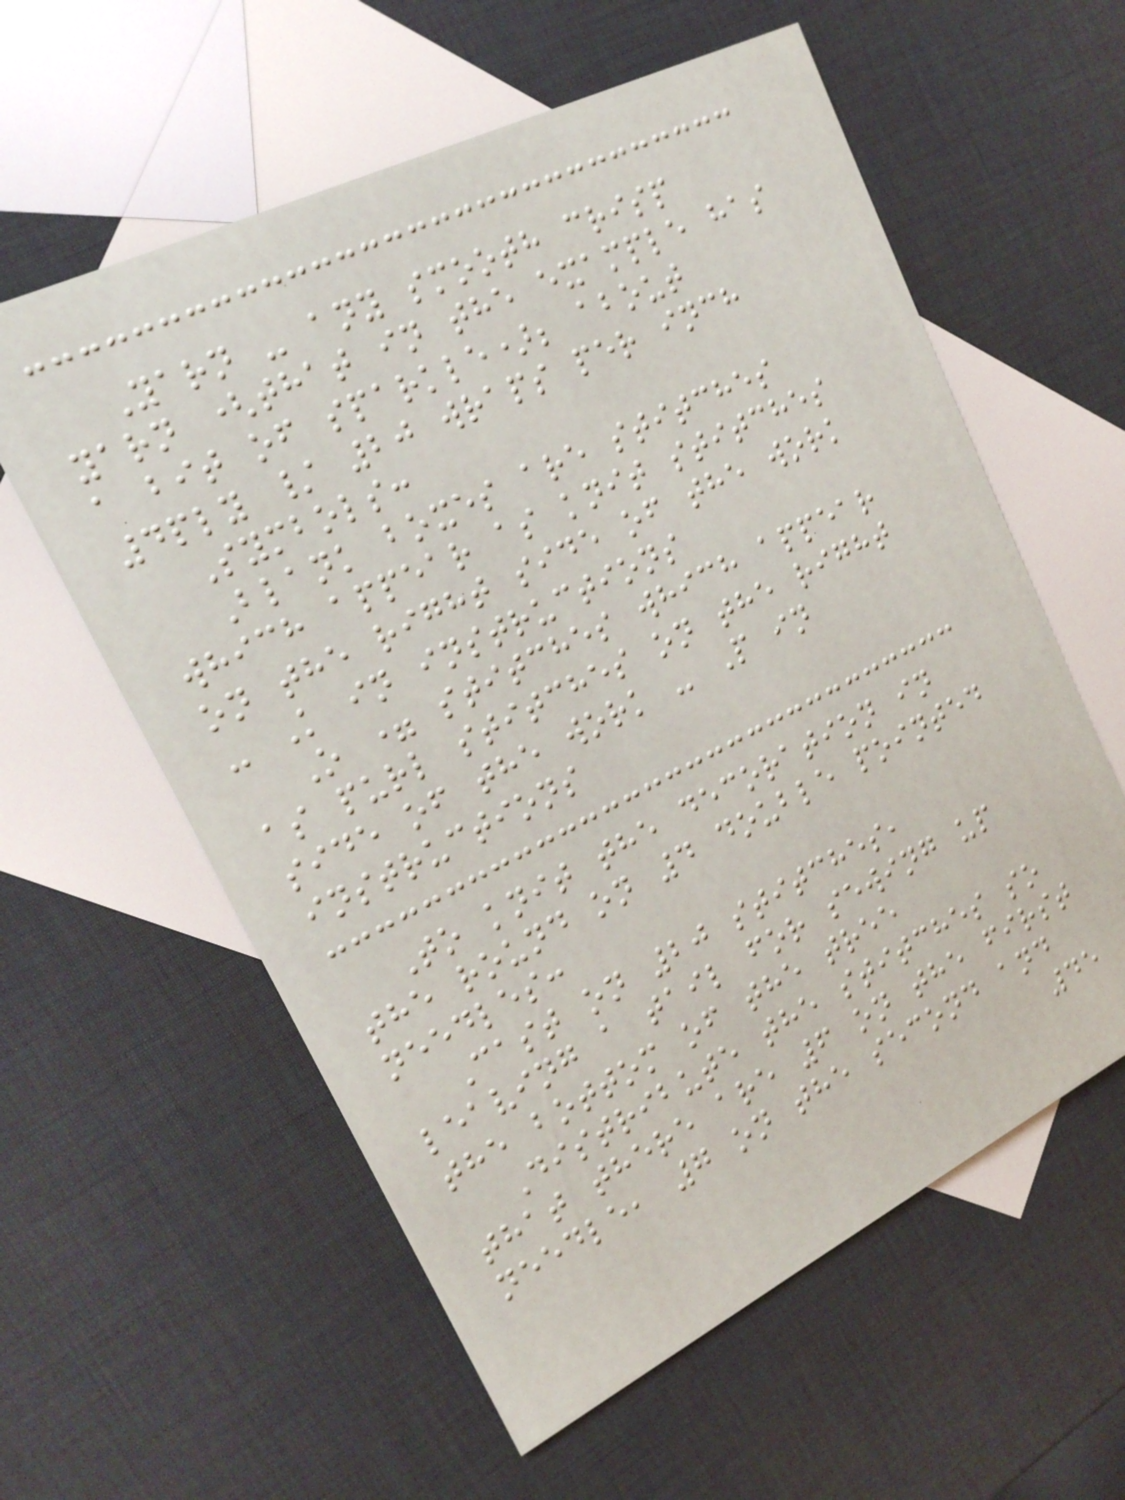Yarn - any smooth crisp
yarn (that in the example has
a bit of sparkle); about
4ply / 20 wraps per inch
Symbols:
Blank boxes are stitches
which appear as knit stitches
on the right side of the work
- K in instructions
O = stitches which appear
as purl stitches on the right
side of the work - P in
instructions
To knit the decoration in
the round on 4 double pointed
needles:
Cast on 20 stitches,
leaving a tail for sewing up
the bottom of the tree
Distribute the stitches so
that there are 6 on the first
needle, 7 on the second and
45
